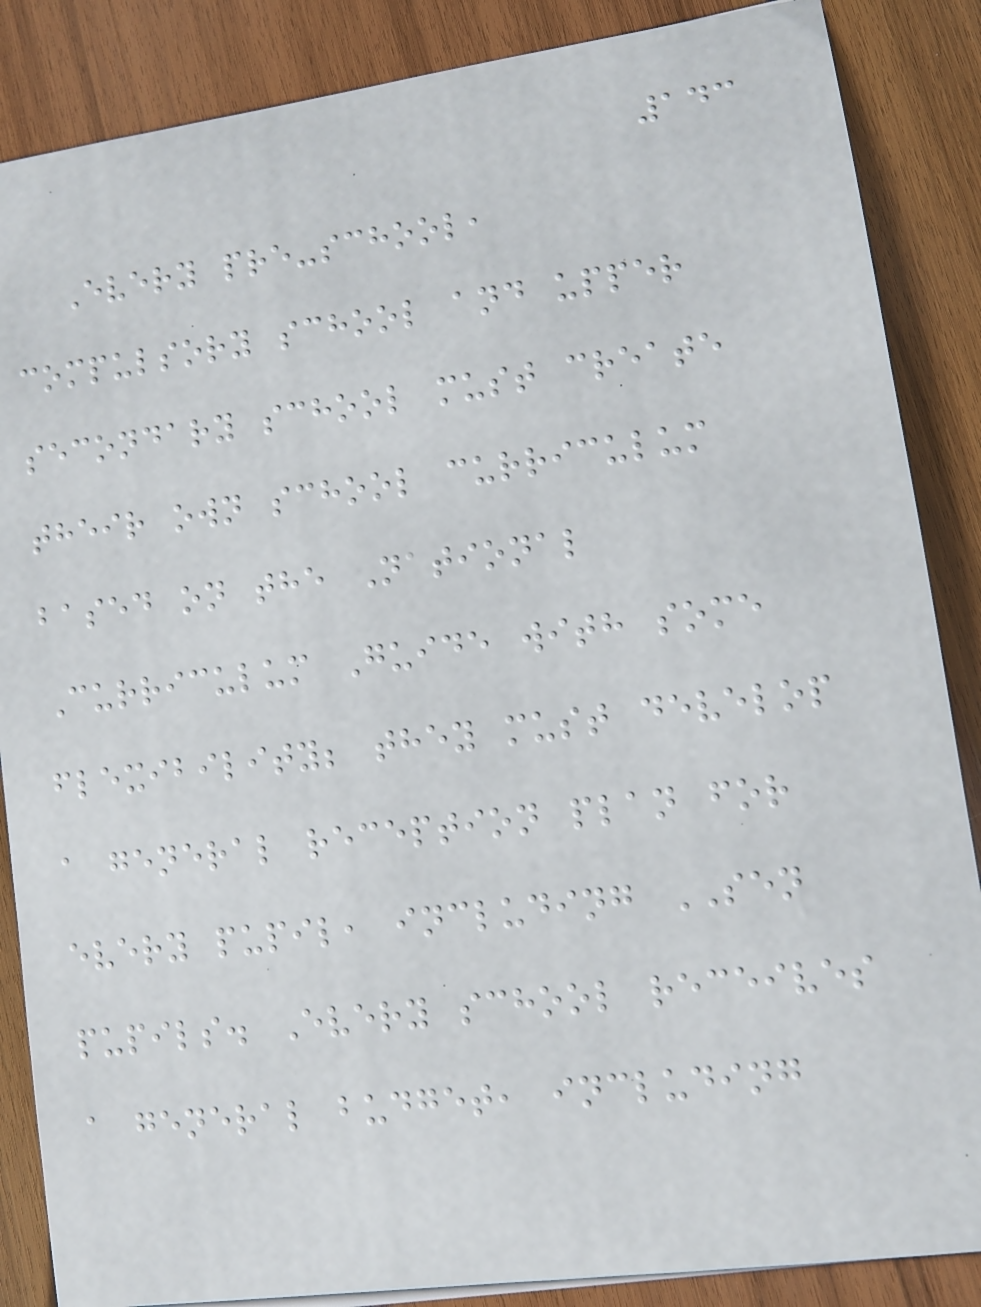143
Every pre-school,
compulsory school and upper
secondary school must create
their own school curriculum
based on the National
Curriculum Guide with some
flexibility; they must develop
a general reception plan for
every pupil, including SEN
pupils. Every school receives
a general budget, including
